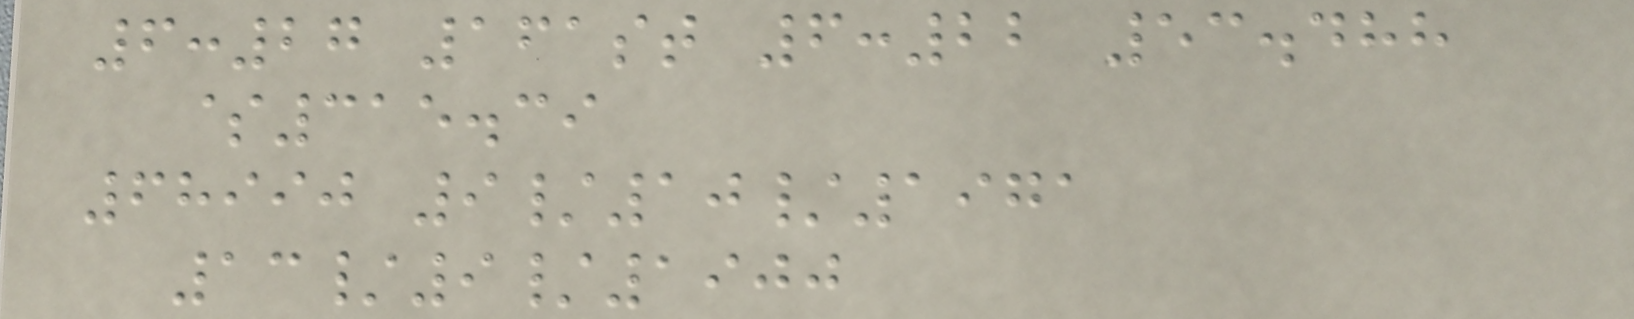6:27 161st 6:22 53.488
$315.39
68990 9/10/1971
13/9/1900
